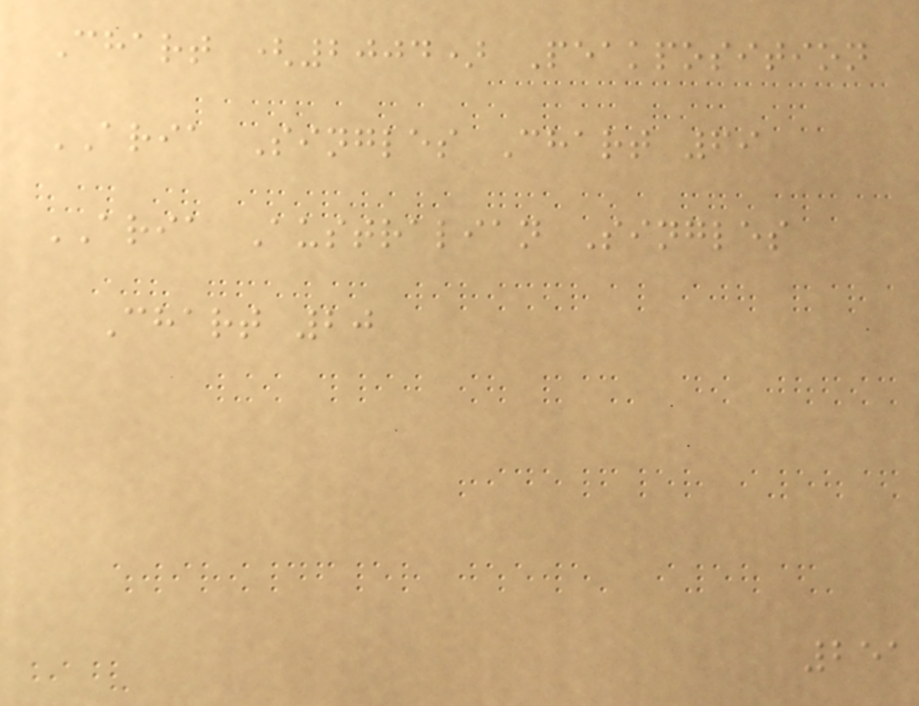Chart (2004) Peakposition
ARIA Singles Chart 69
ARIA Australian Singles
Chart 20
251
